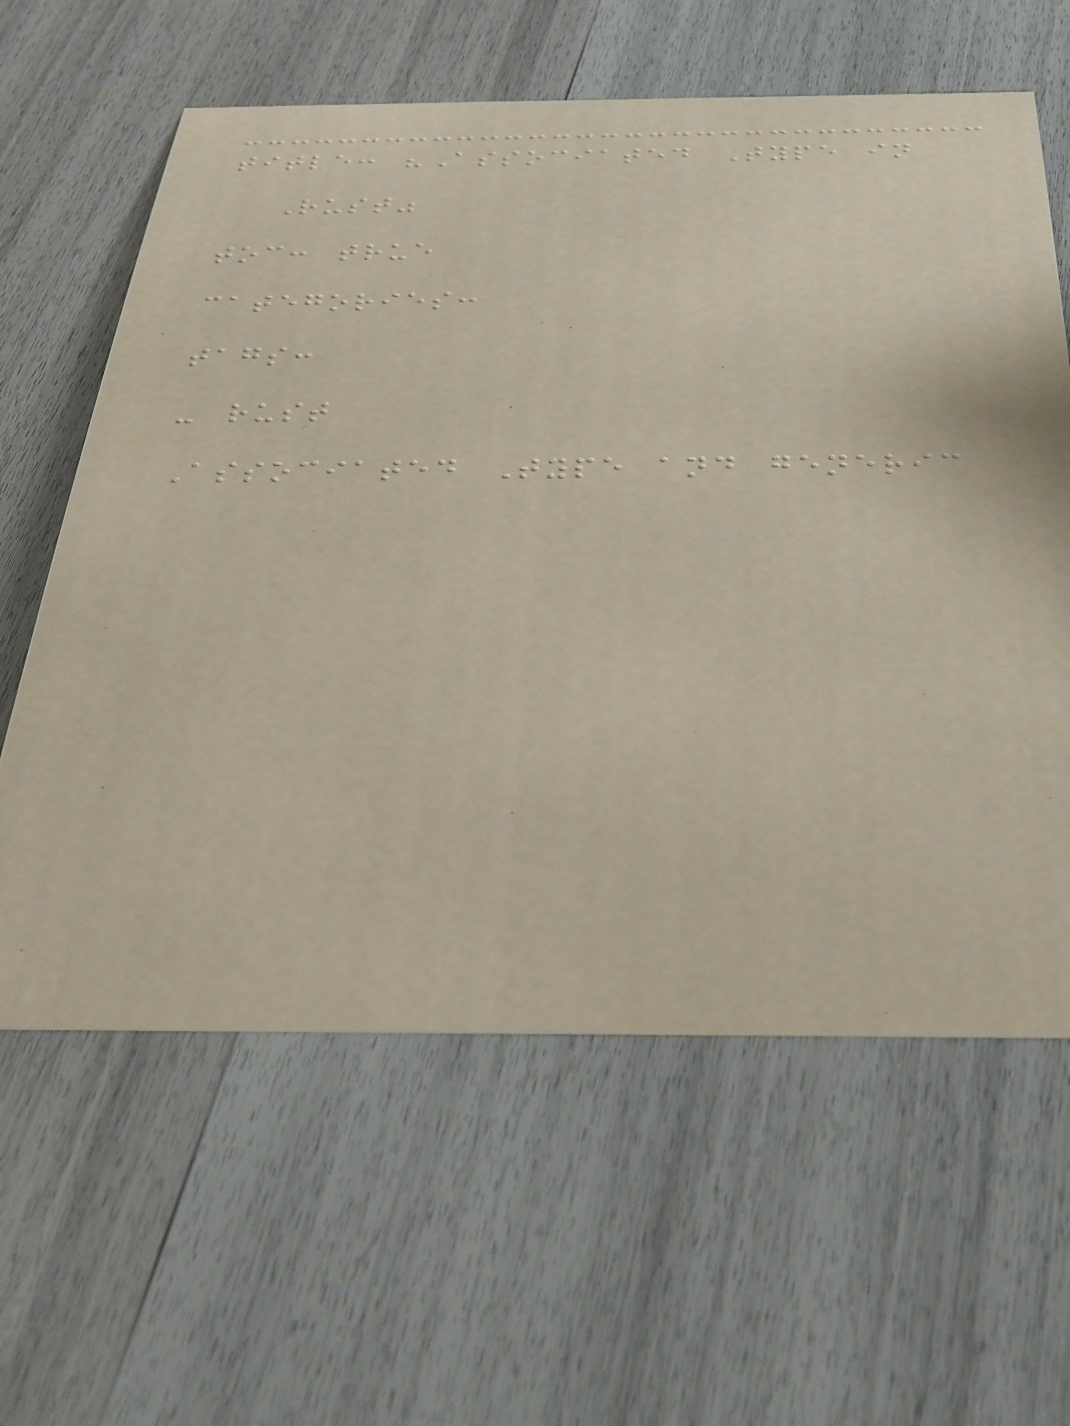title: "Associated Type in
Rust"
toc: true
categories:
tags:
- rust
Associated Type and generic
